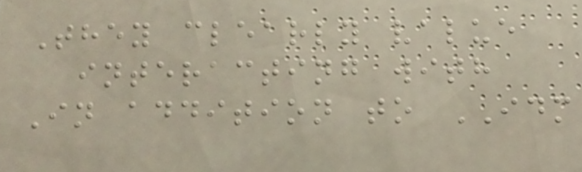They clearly value
interacting with
In addition to IDM
